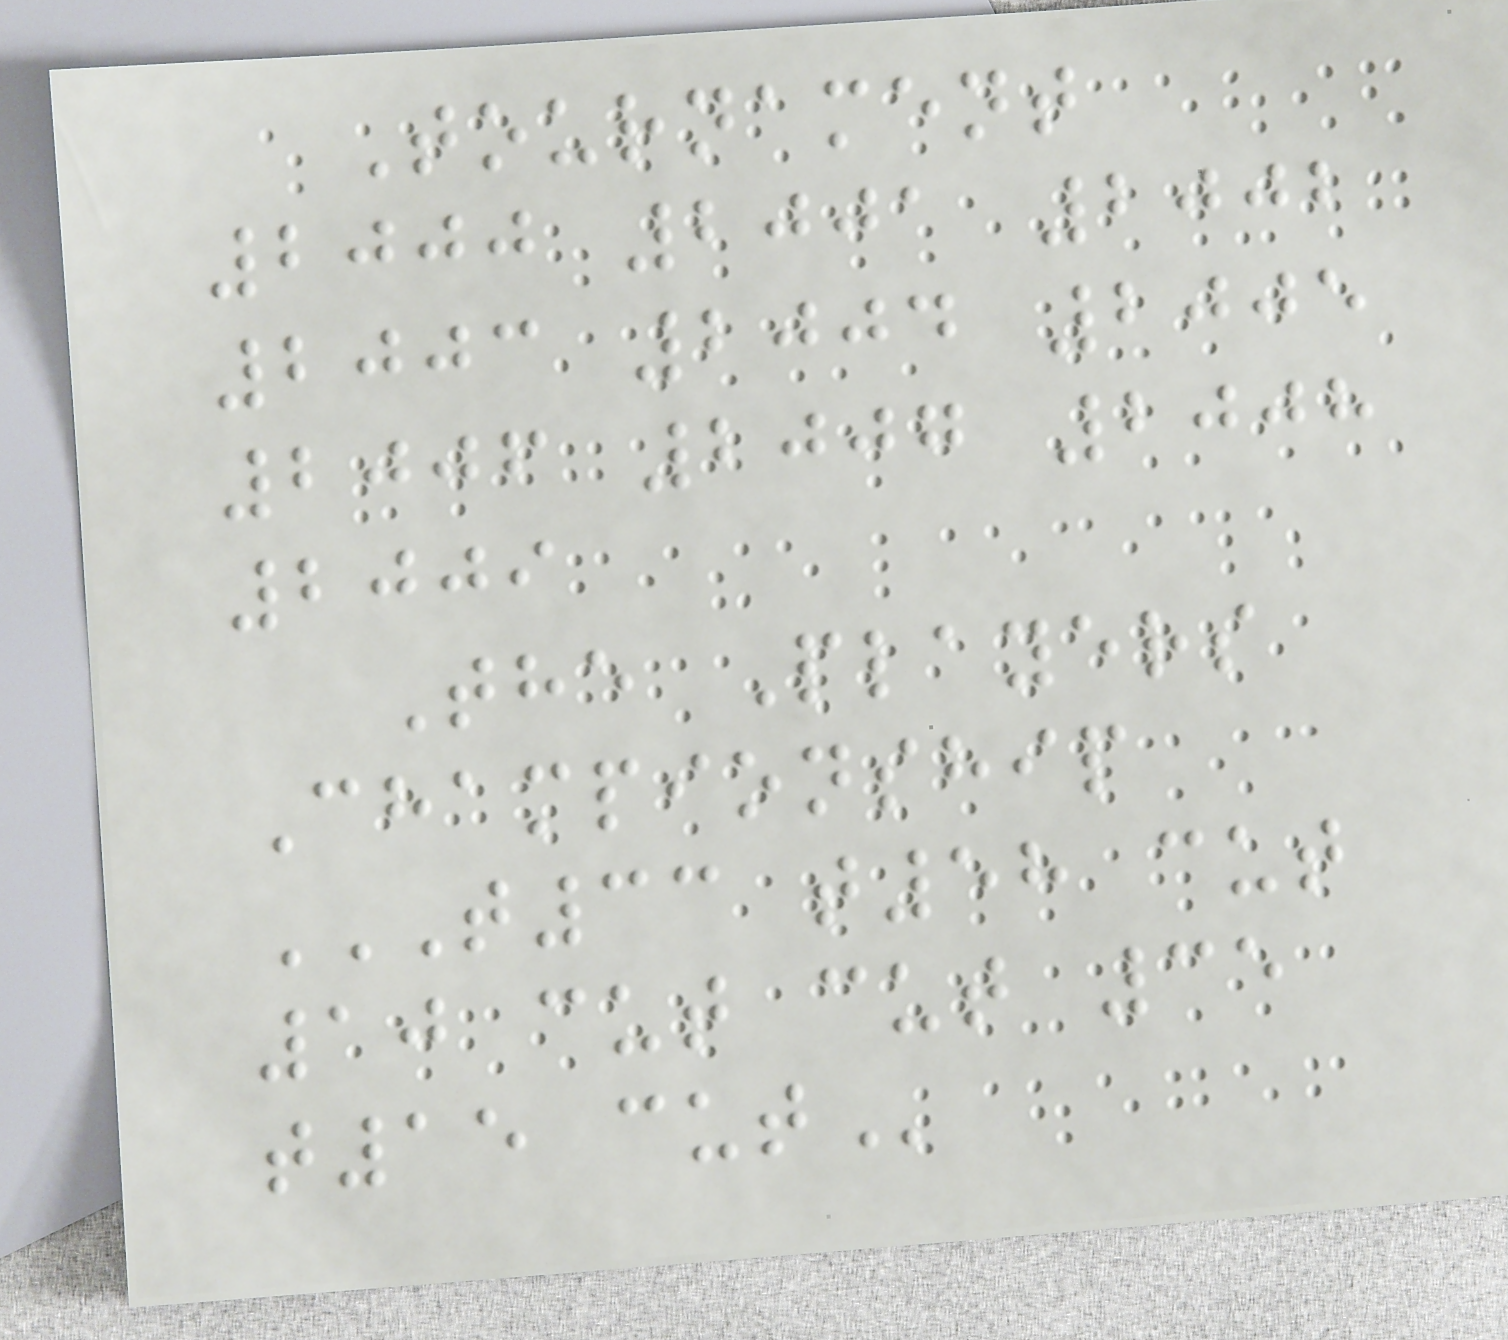Tournament
2000 2001 2002
2003 2004 2005
2006 2007 2008
2009
The Players
Championship
T33 T58 CUT
10 CUT CUT 35
T15 CUT
